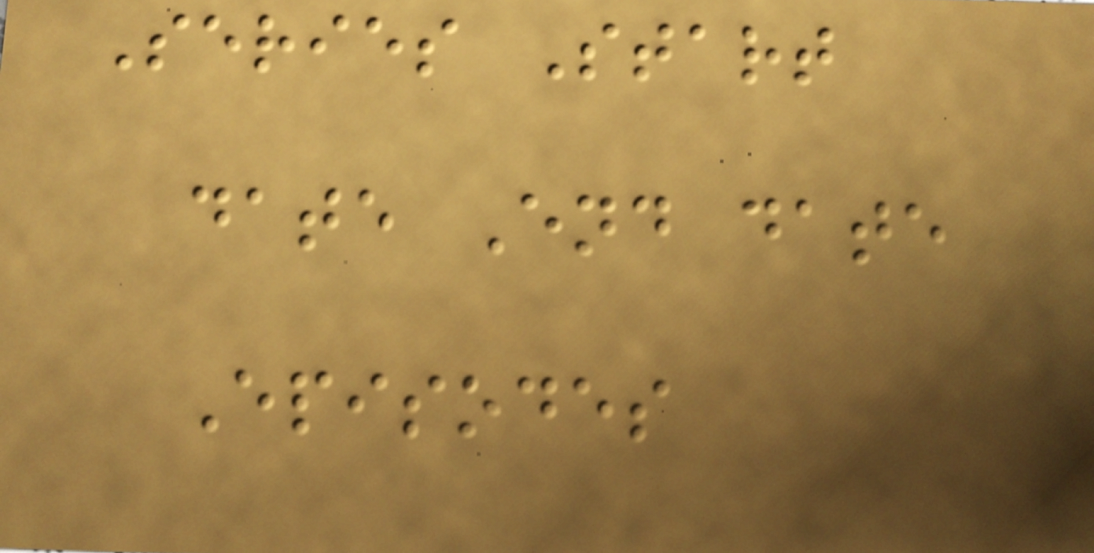Series Start
date End date
Episodes
